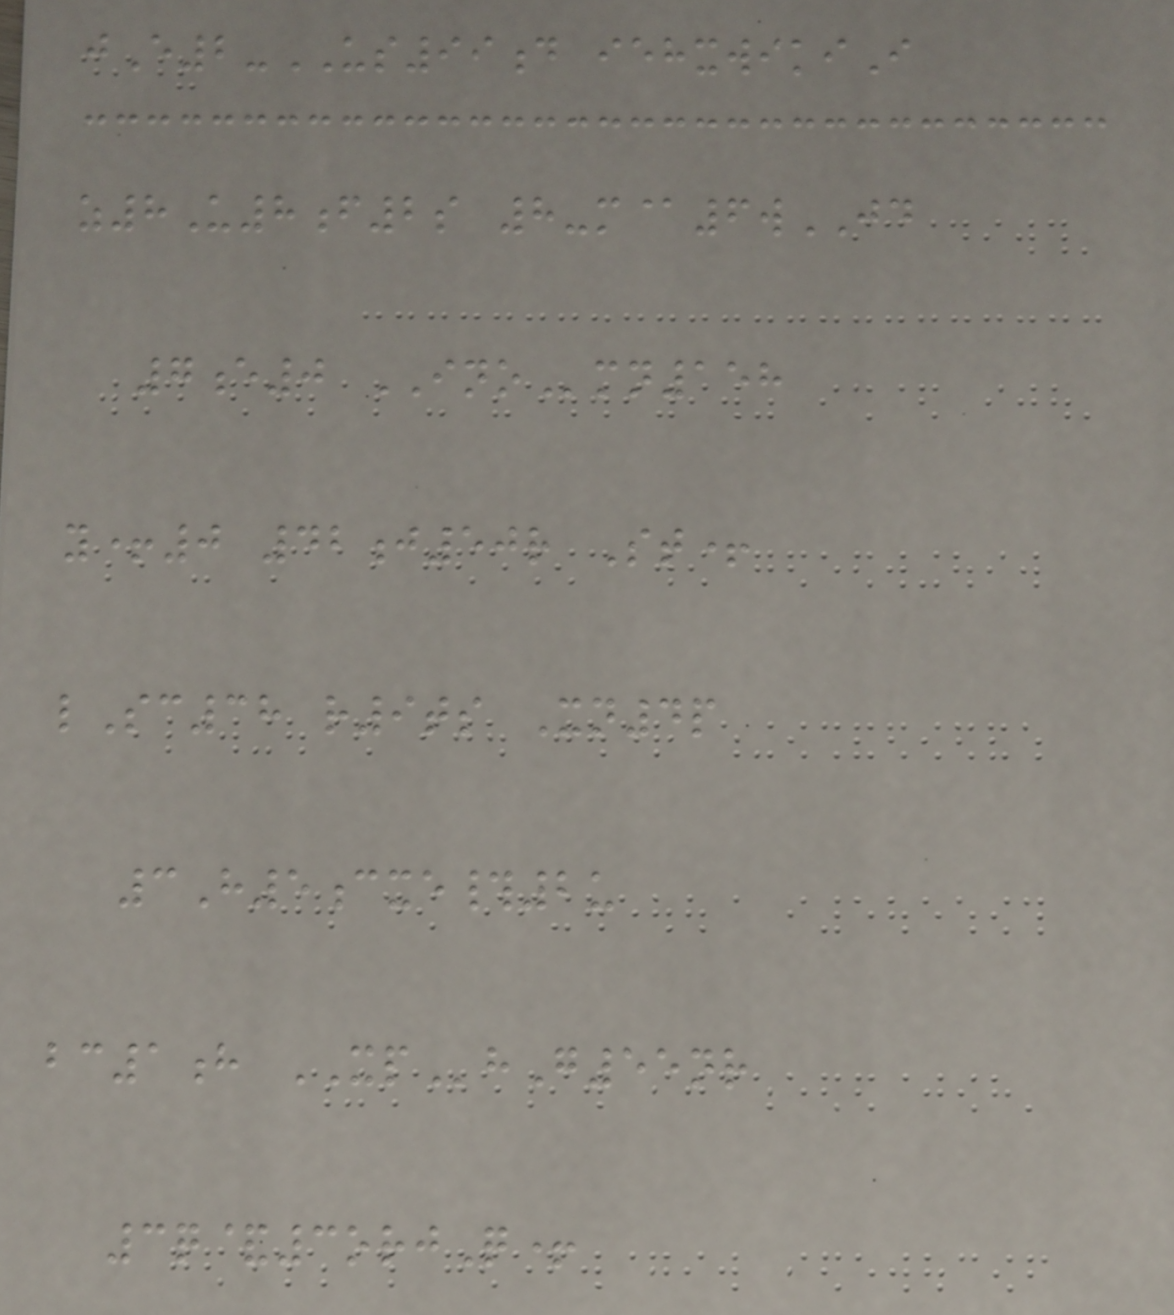jE2-US99d iehxwikiI
z8U8f2s 8-m@6wJD
7e0 INOmn158
y+0 42j50r St+
lSc38 r9ts Xn4p
3H5cxe#2u
bc1h XPhG55nr
3q&3orjQ+
